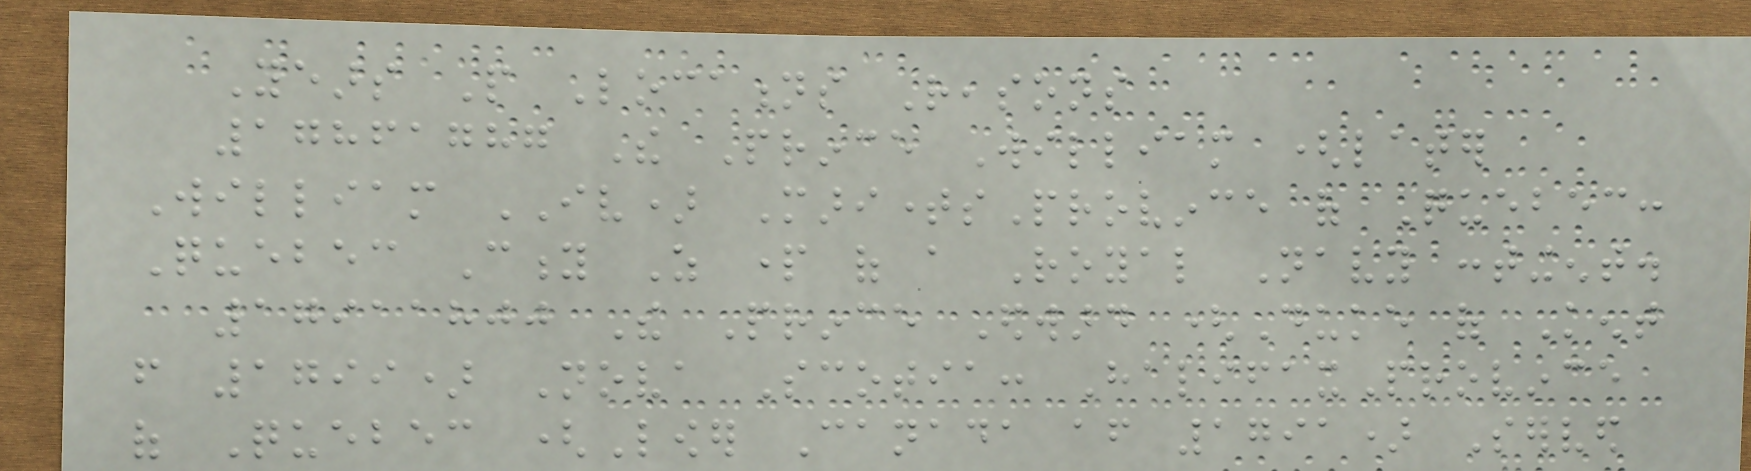Years People Locations Reasons
17861787 The Prince William (later
William IV) MaritimesProvince of Quebec:
Quebec City As part of a Royal Navy contingent.
17911800 The Prince Edward (Duke of Kent
from 1799) Nova Scotia: HalifaxProvince
of Quebec (Lower Canada after 1791) Served
